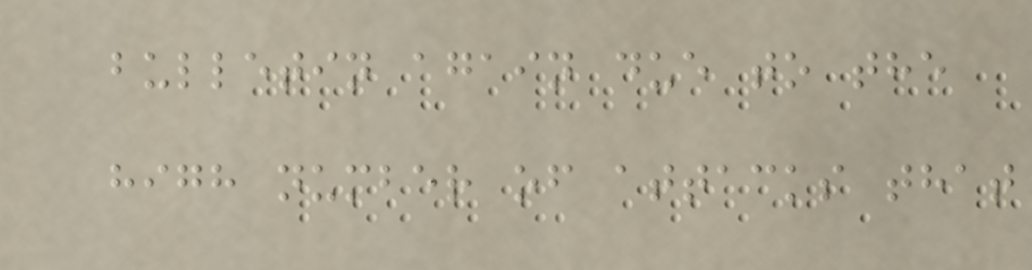bulletin again due to the
high number of attacks that
